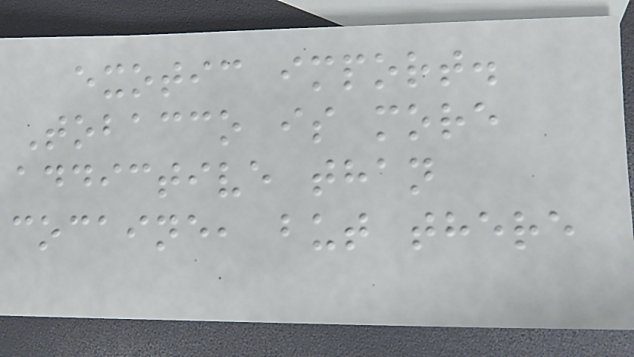exotic import.
Tobacco is more
addictive than
cocaine, but there
